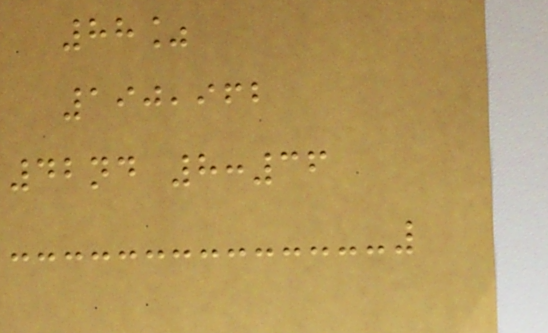88%
190,962
42nd 8:36
